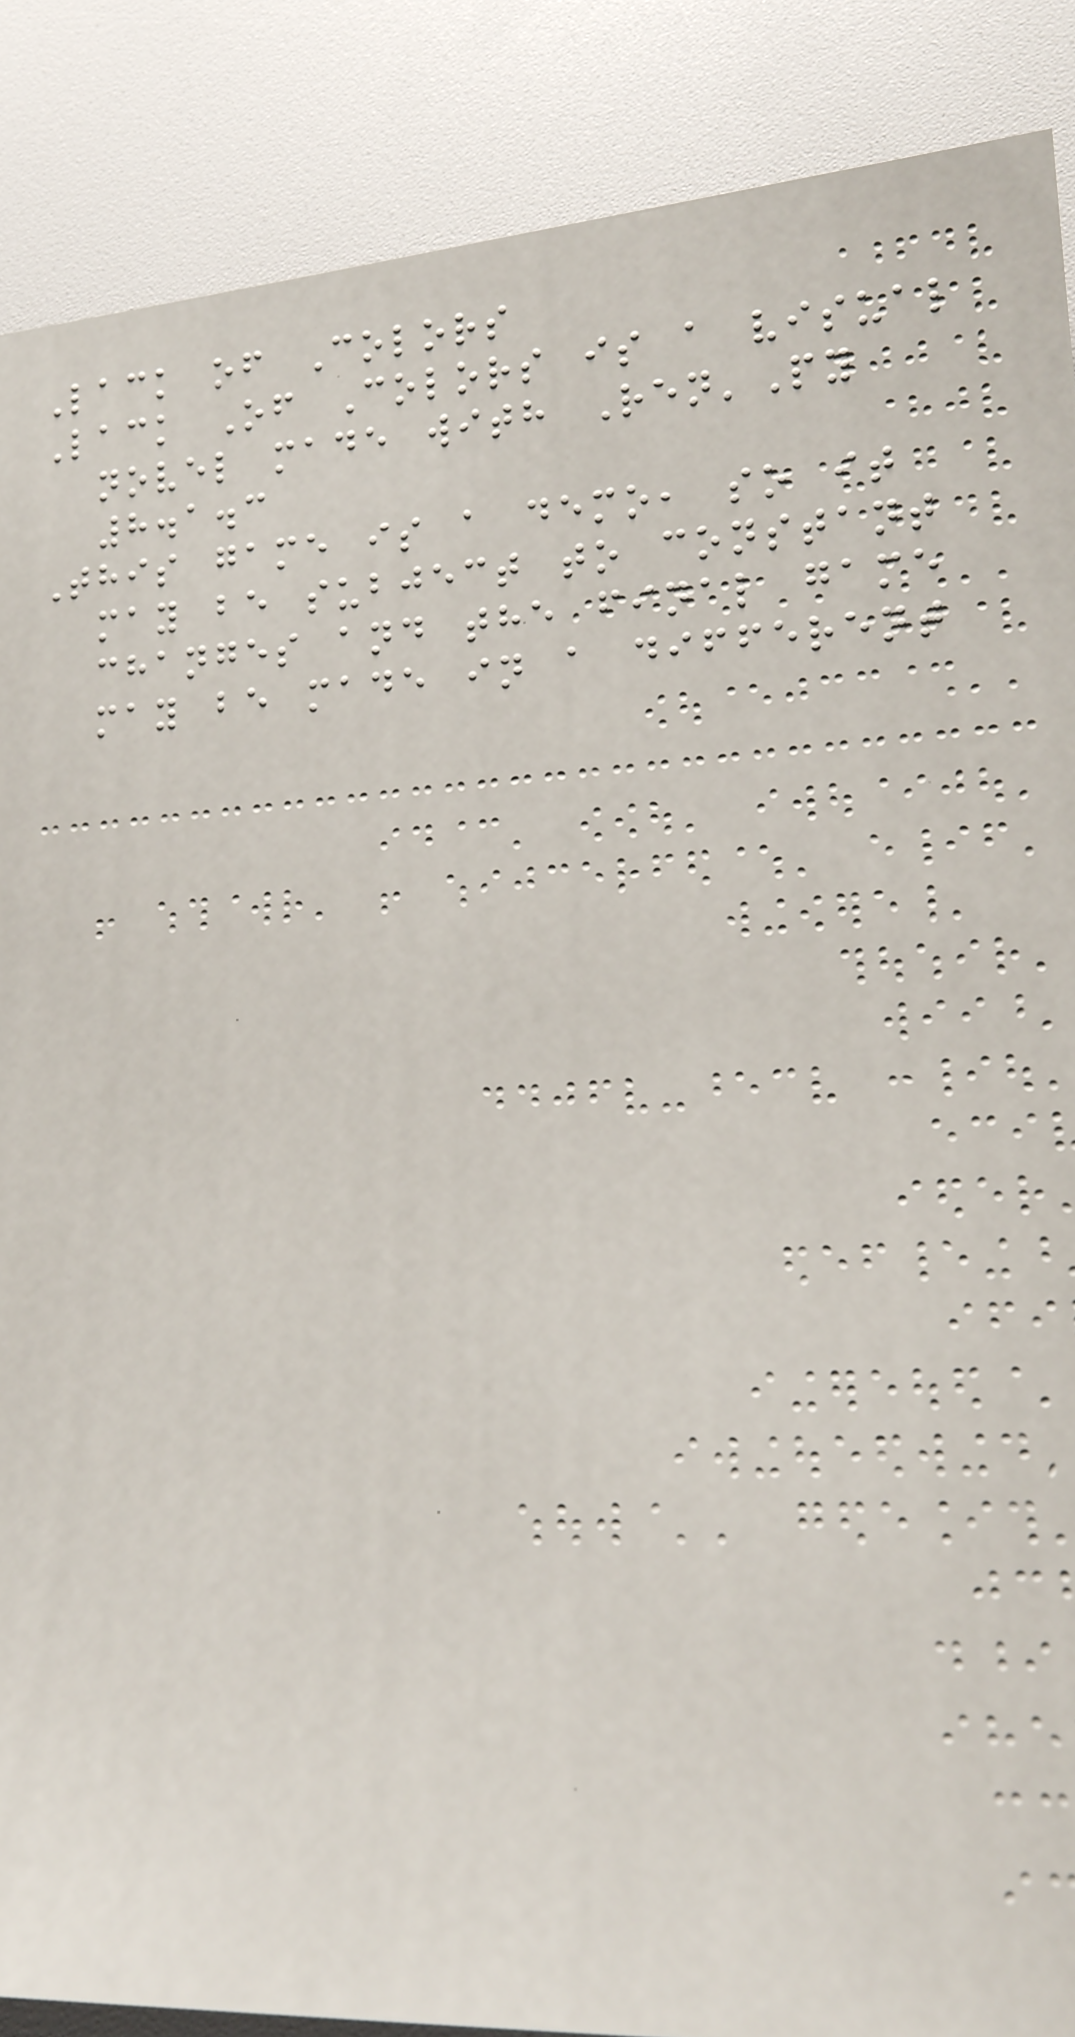Lack of Colors
Lack Of Colors is a visual
novel made with Ren'Py
8.1.3
This game is a demo, so it
may be subject to constant
changes and the final game
may be made in a different
